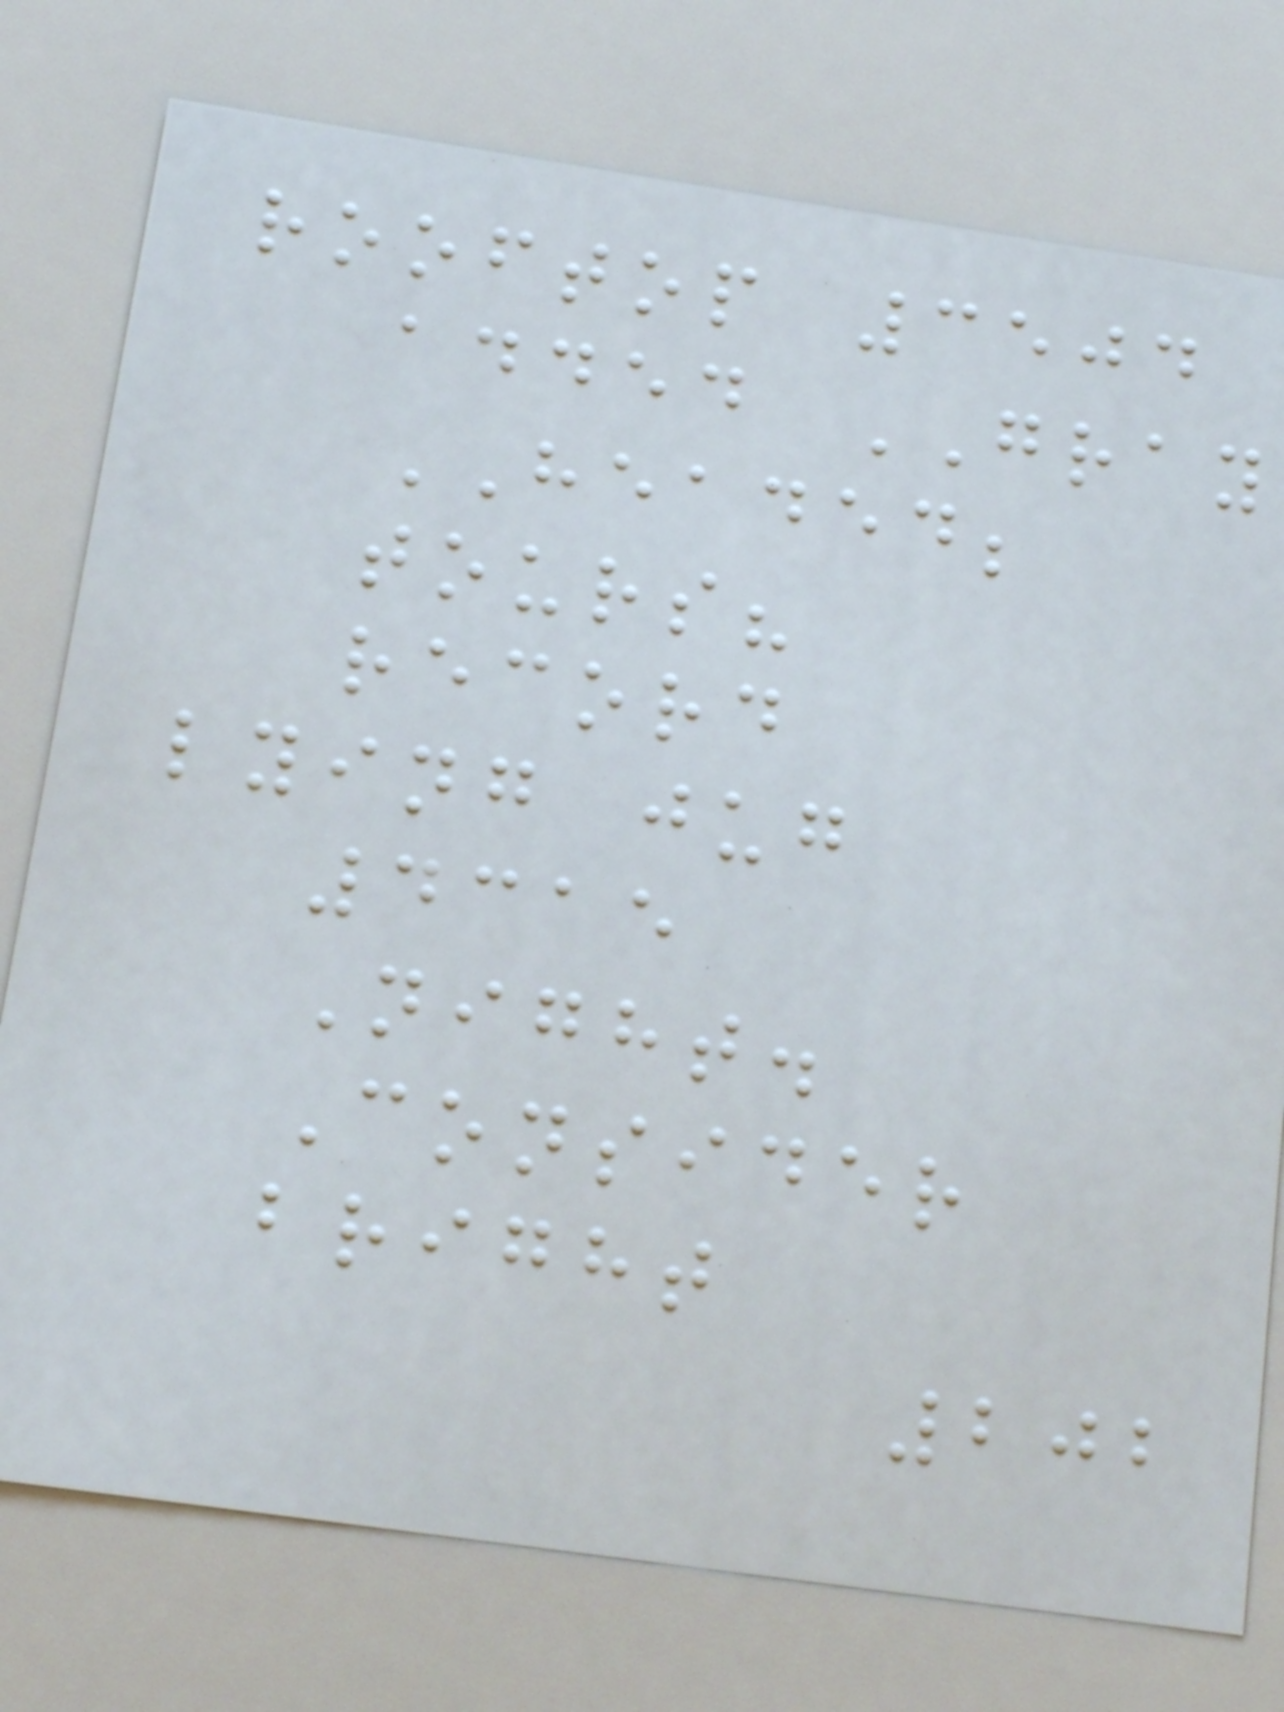rooftop 3504
added GRAY
HEADED;
tours?
record
lying jug
4315
Night.
Consider
bright
202
